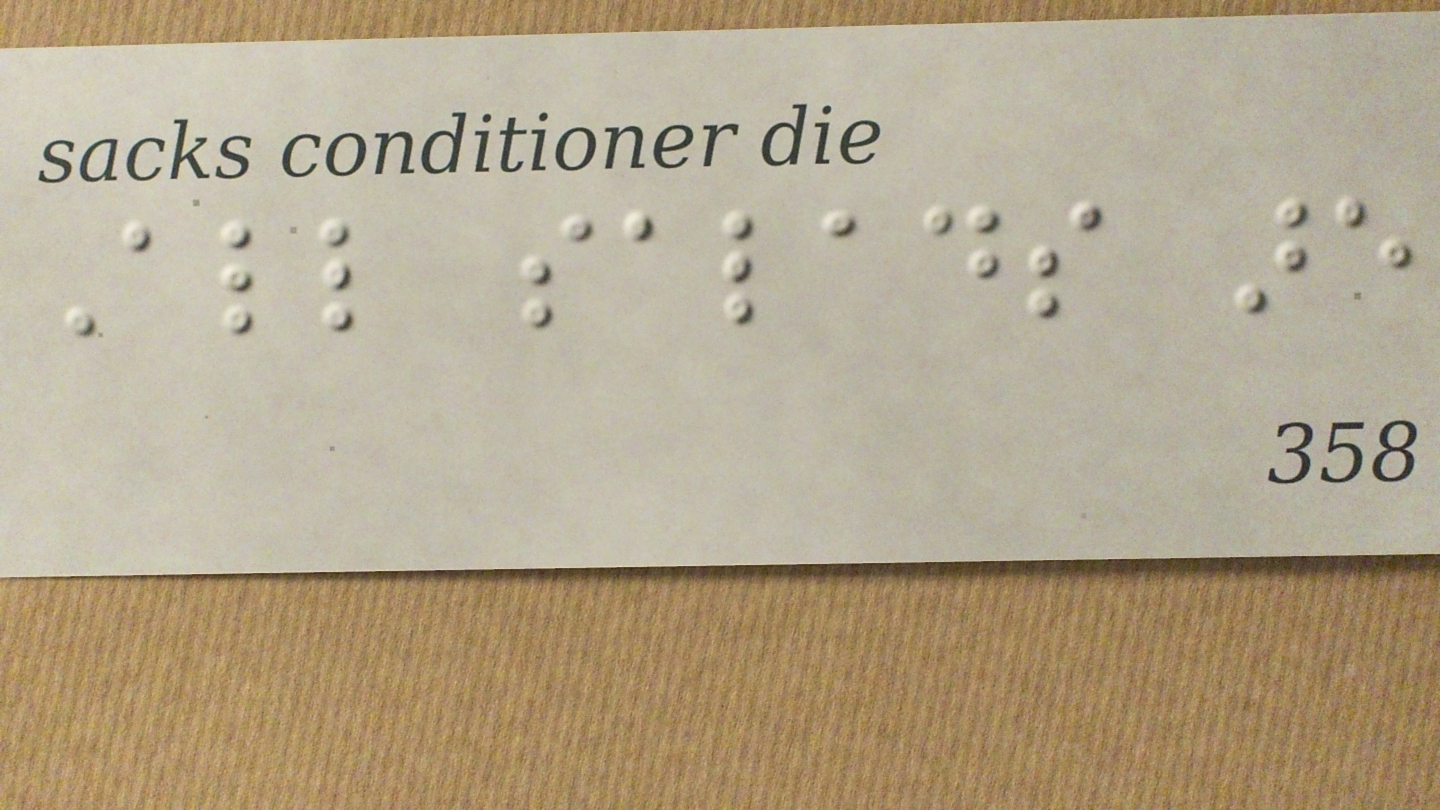All salads are
